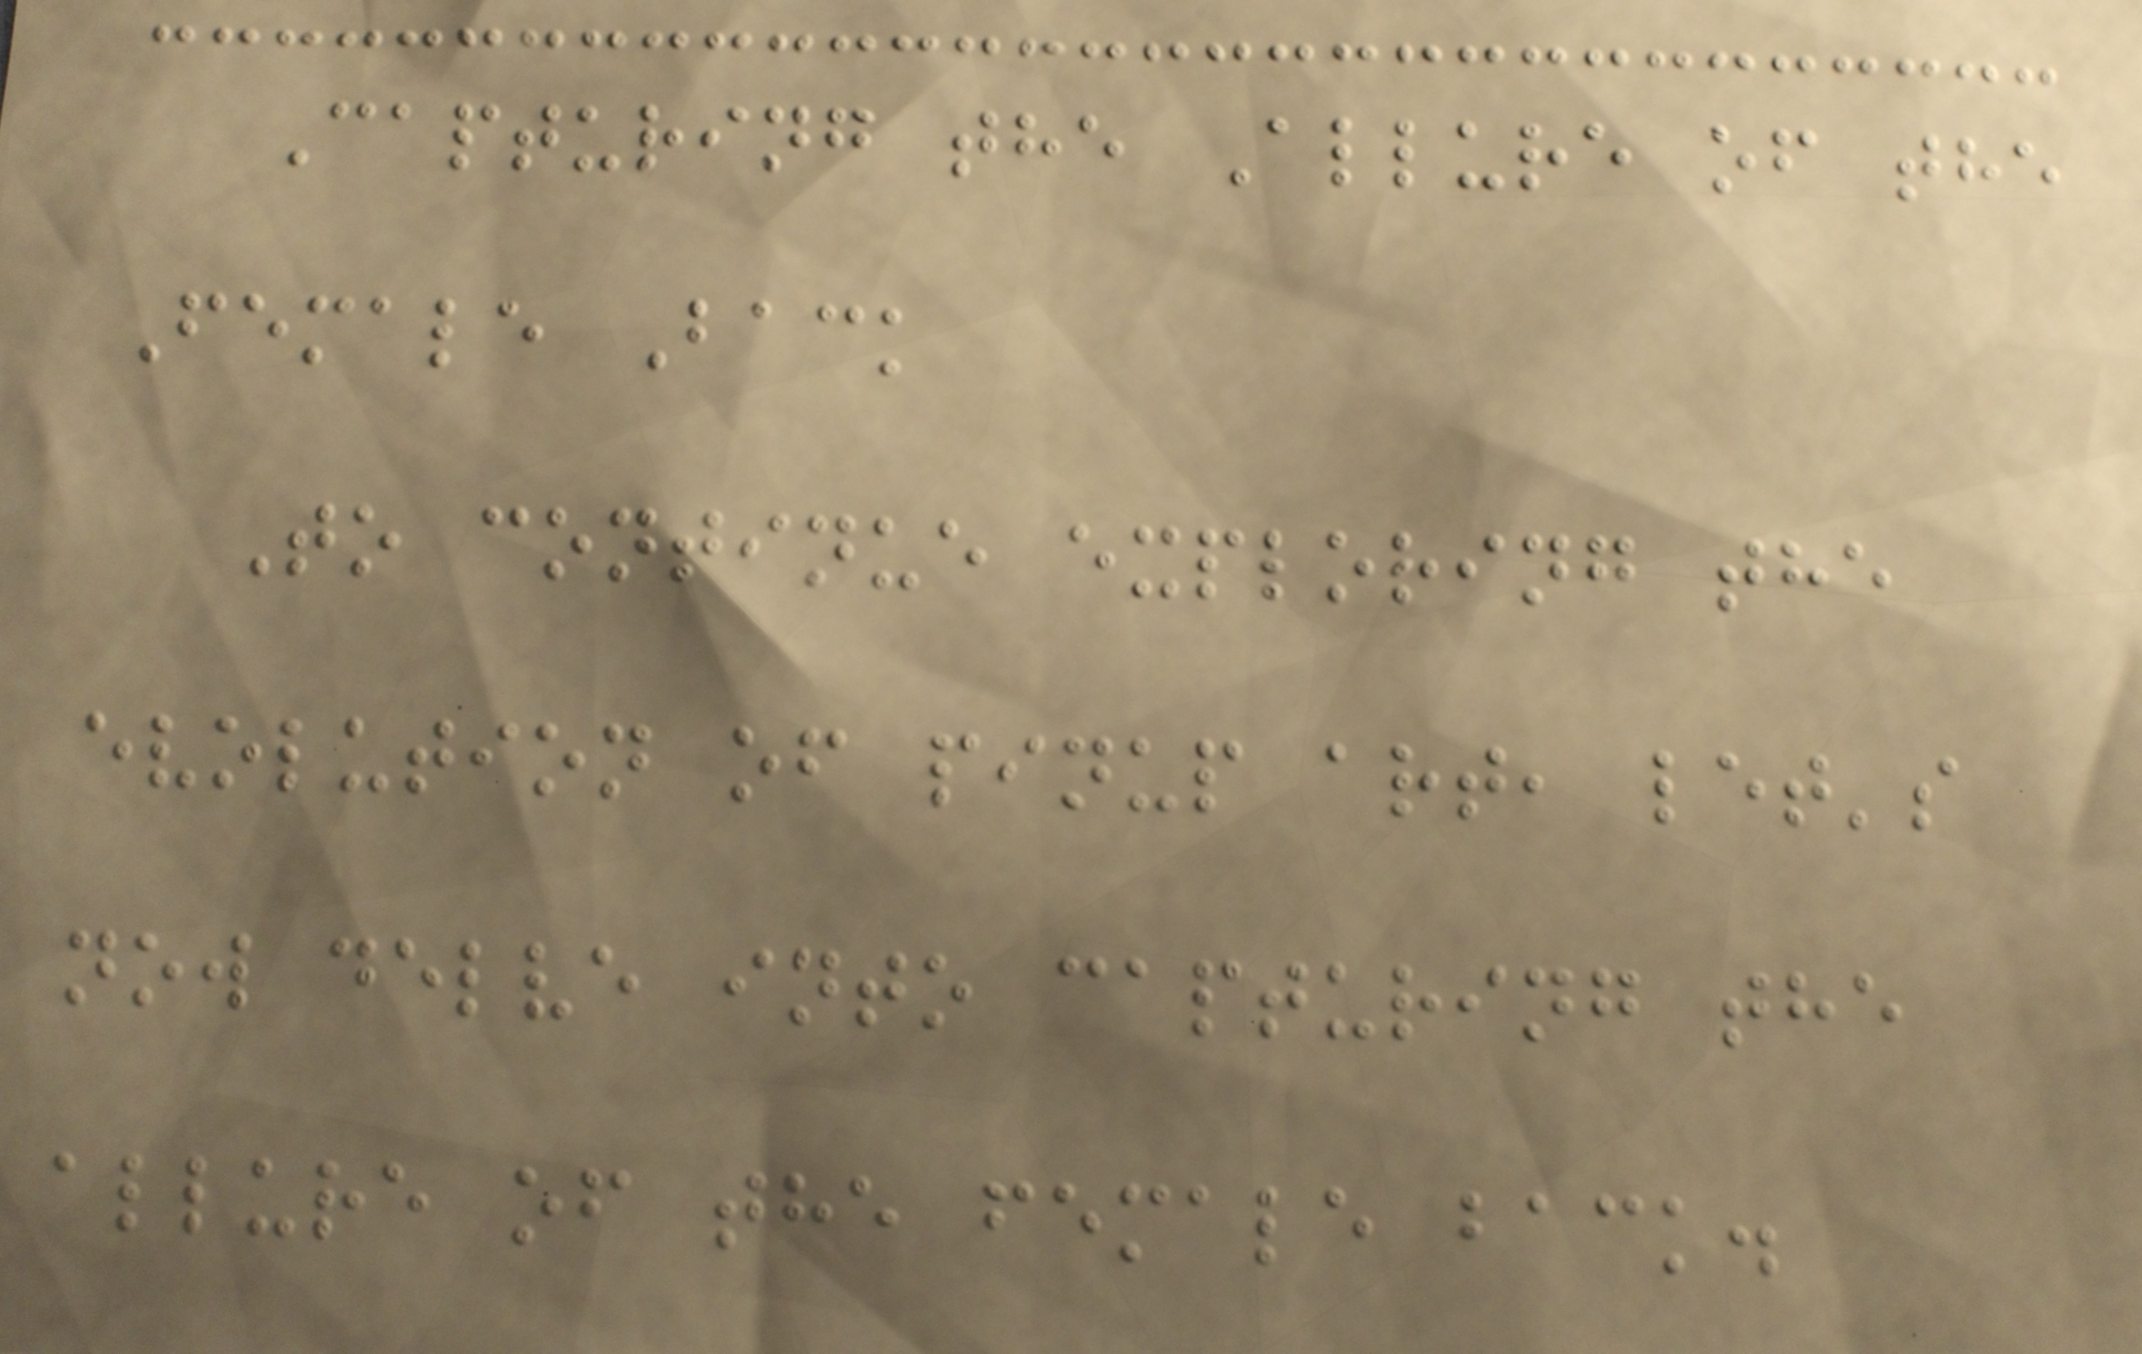Capturing the Allure of the
Female Back
To continue exploring the
evolution of pinup art, let's
now delve into capturing the
allure of the female back.
